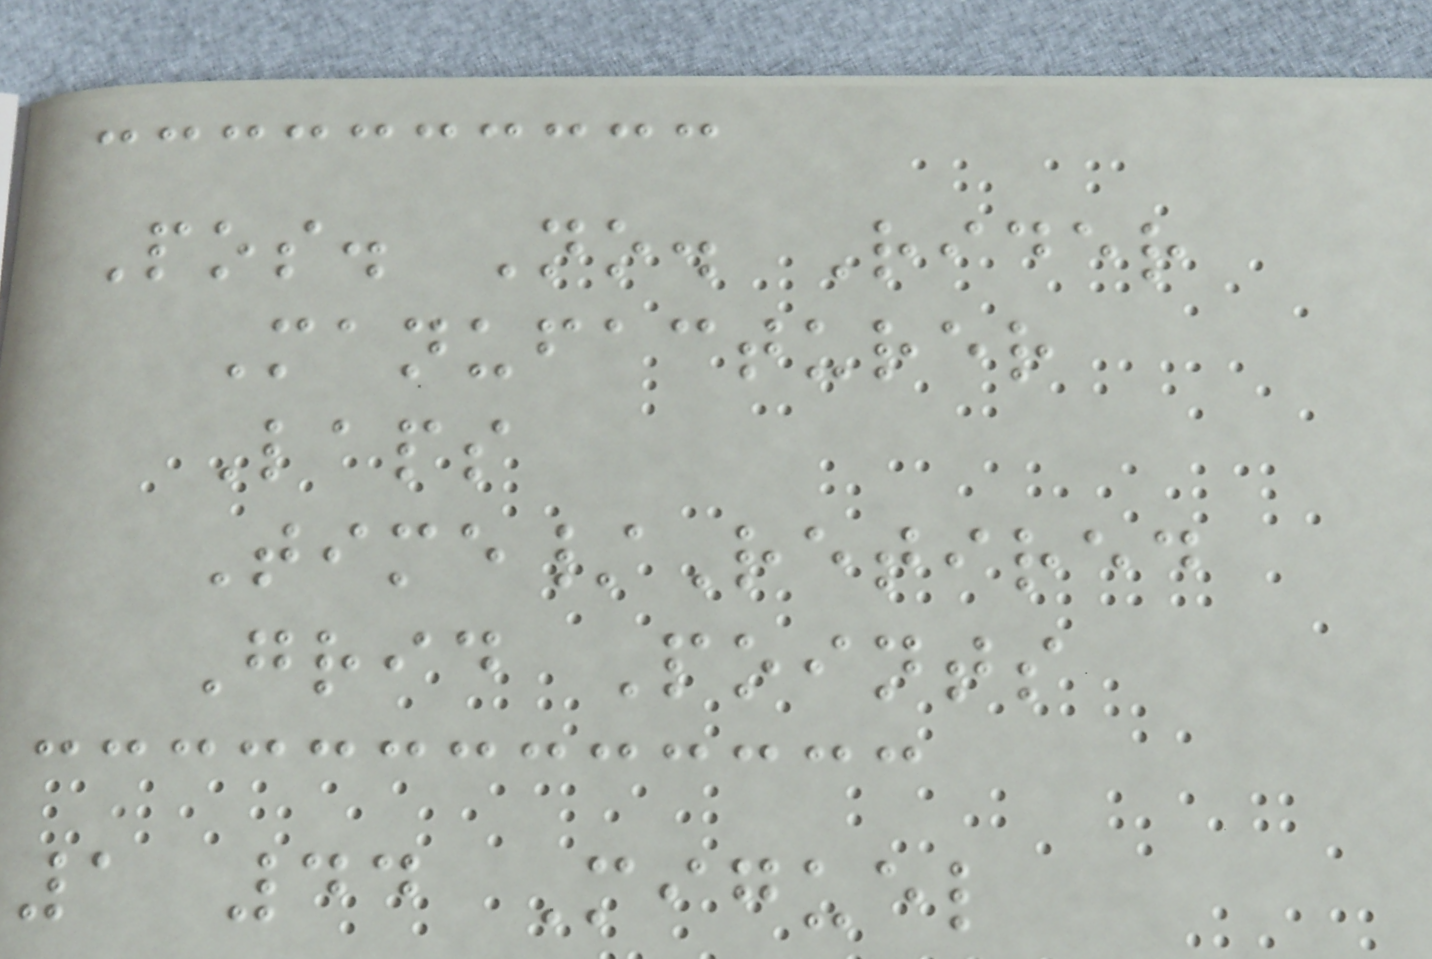Pos. No. Rider
Manufacturer
Laps
Time/Retired
Grid Points
1 44 Miguel
